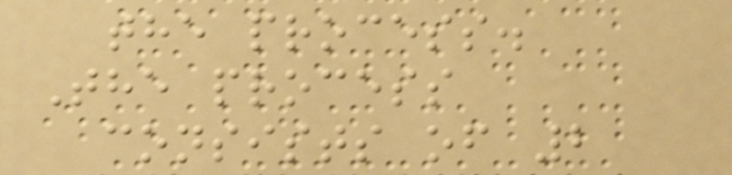the process.
The process
consists of 2
